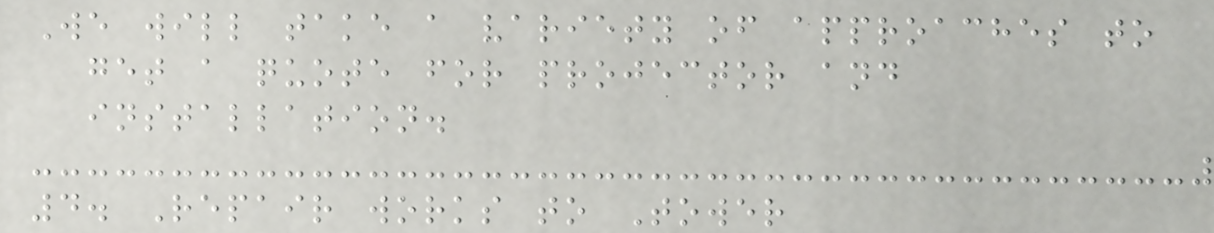We will take a variety of approaches to
get a quote for projector and
installation.
4. Repair works to Tower
